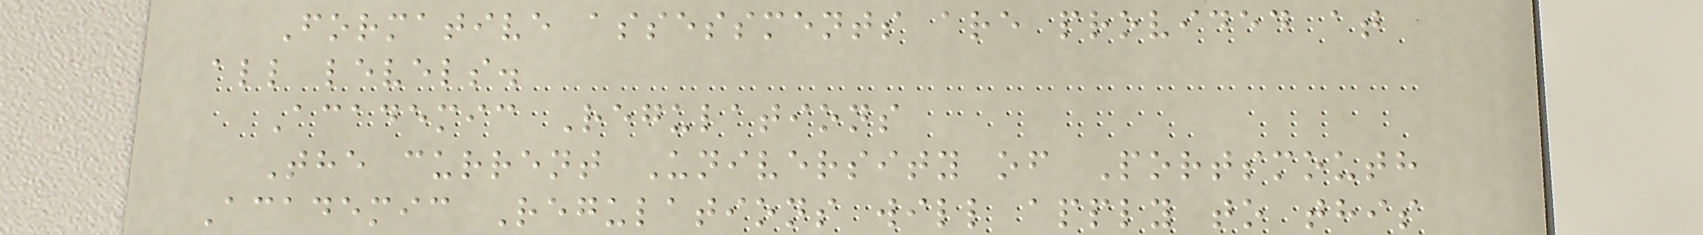Formative assessments are provided at
all levels.
Academic Regulations
The current University of Portsmouth
Academic Regulations will apply to this
